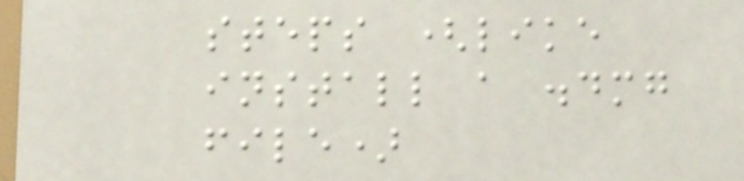steps (like
install a .dmg
file)
